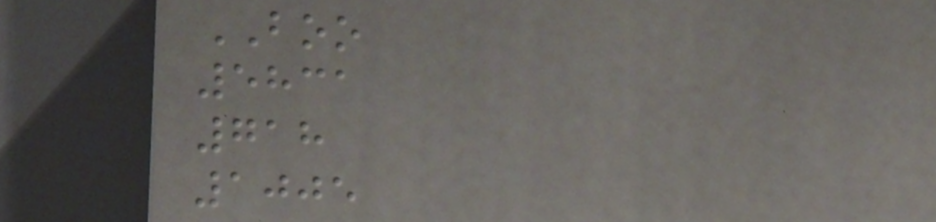BOO
5831
718
1005
